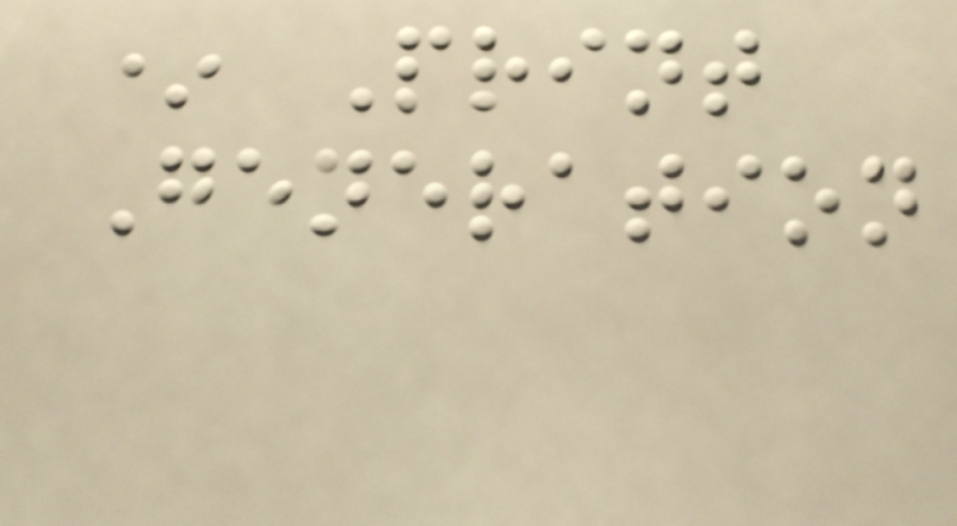* Print
Generation
